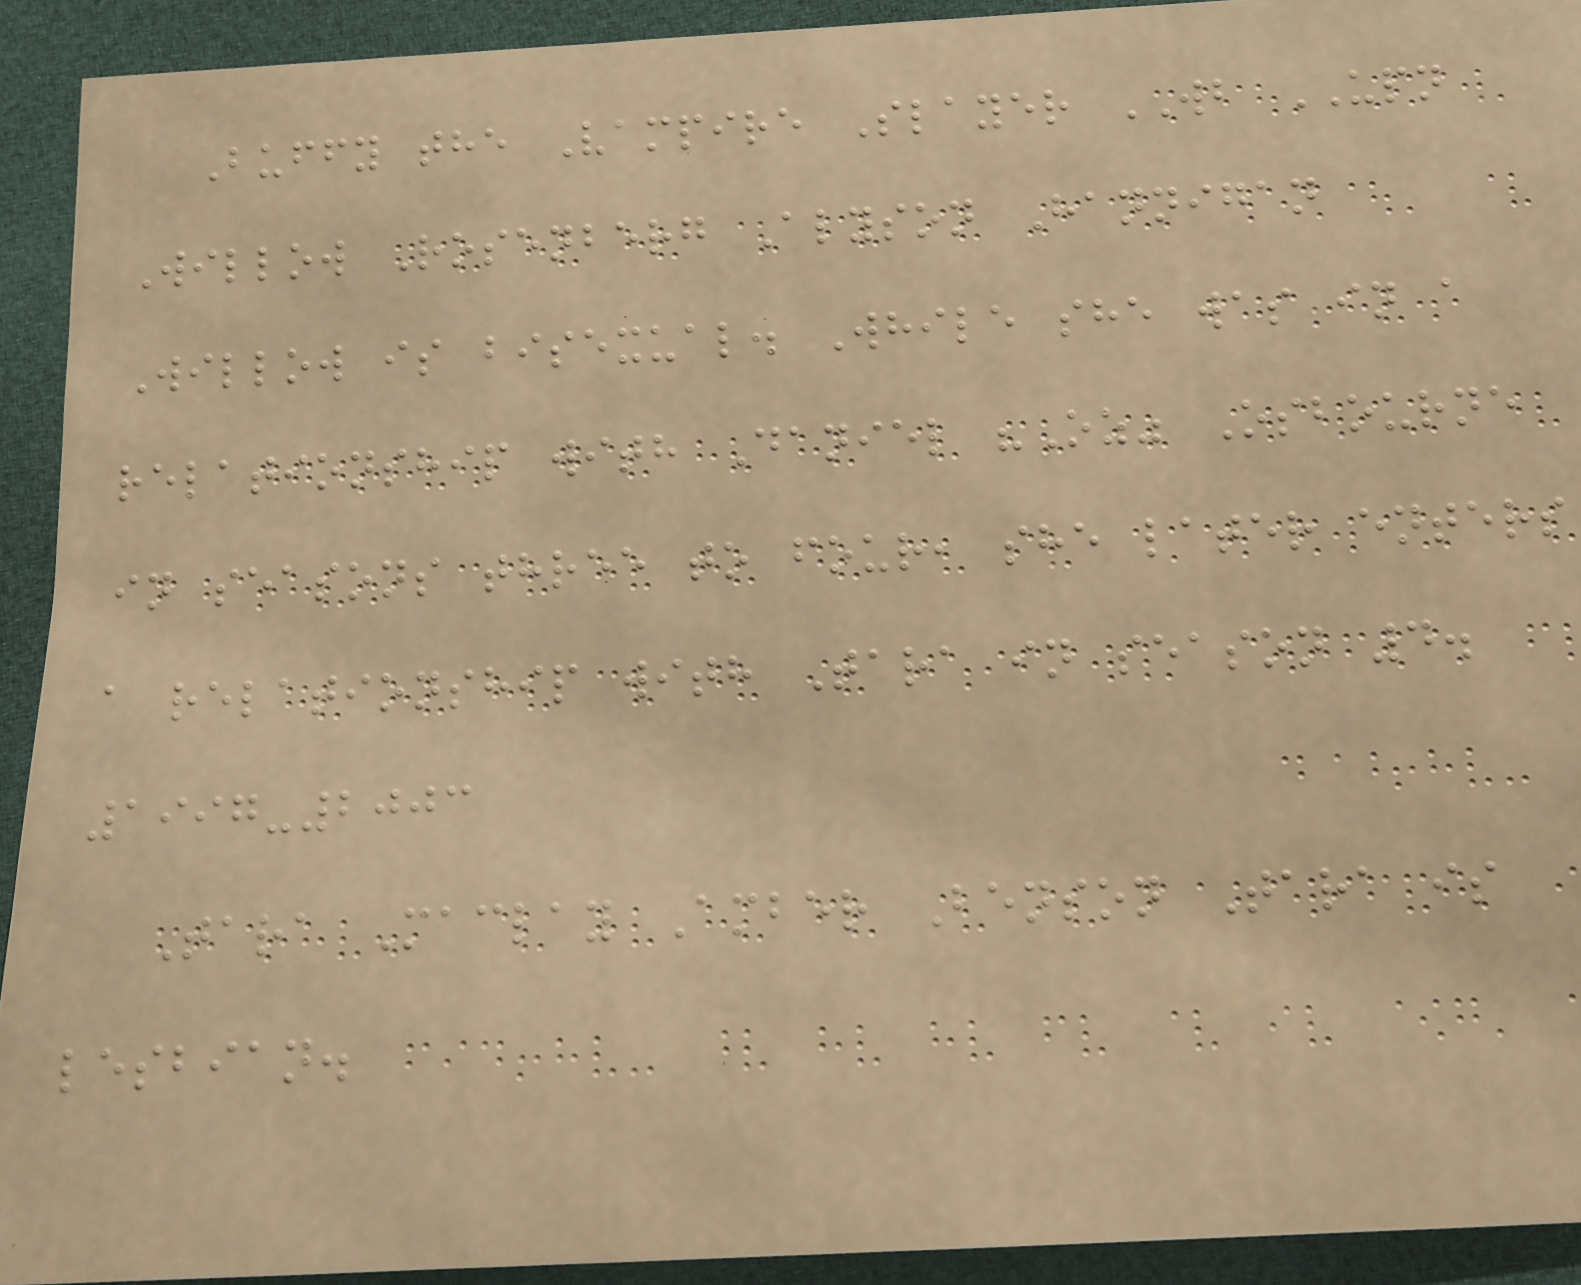Buffy the Vampire Slayer WB UPN
Willow Rosenberg Alyson Hannigan
Willow is bisexual. While she was in a
relationship with Daniel "Oz" Osbourne
in seasons three to four, she later enters
a relationship with Tara in season 4.
1997-2003
Tara Maclay Amber Benson Tara is
lesbian.
